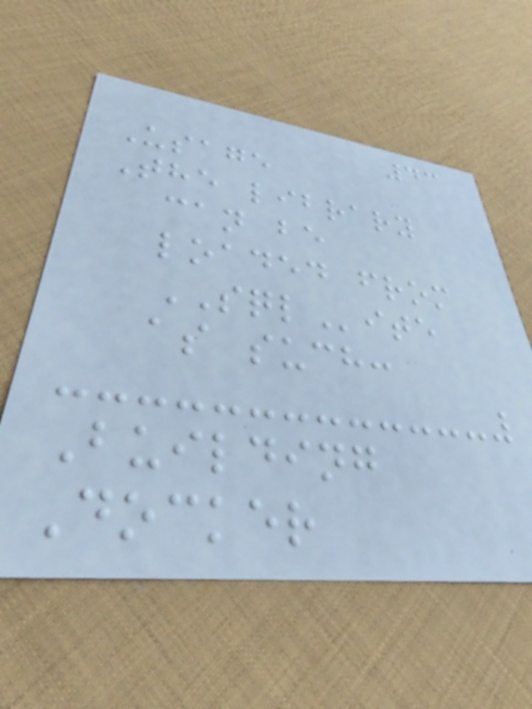43
Usage
The library
can be
loaded from
SQLite
as such:
Building
Docker
